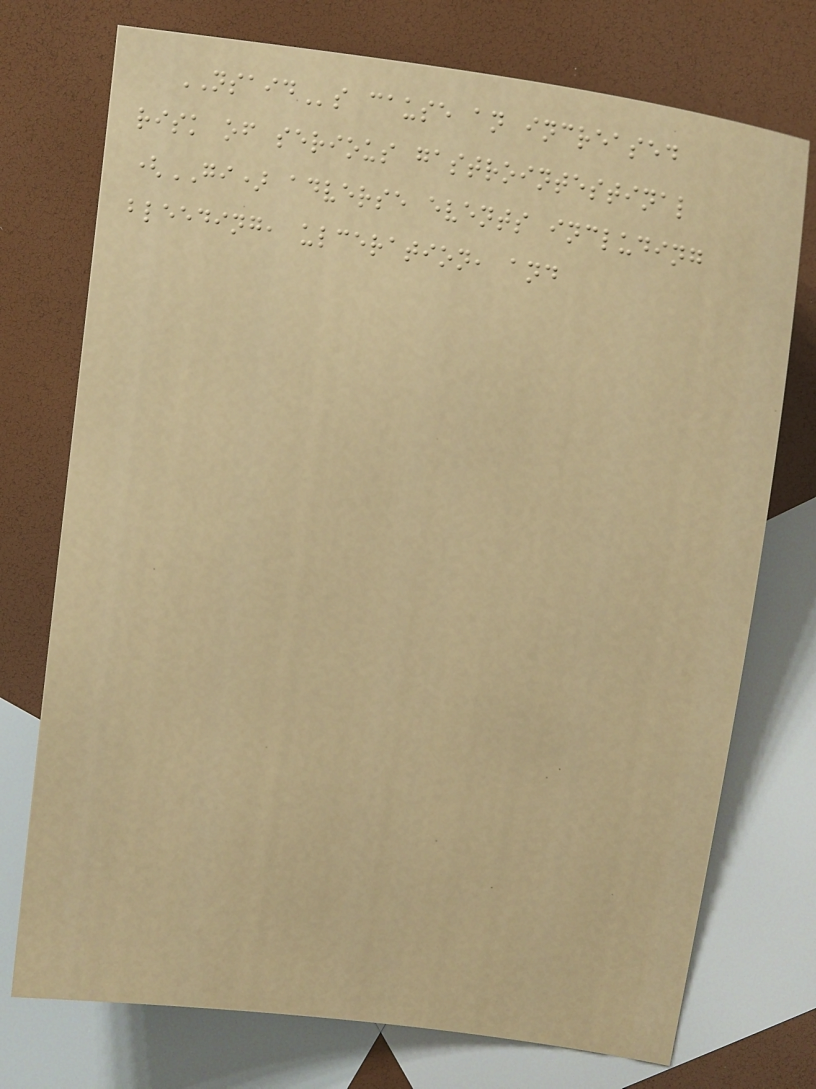NSAIDs cause an increased
risk of serious gastrointestinal
(GI) adverse events including
bleeding, ulceration, and
